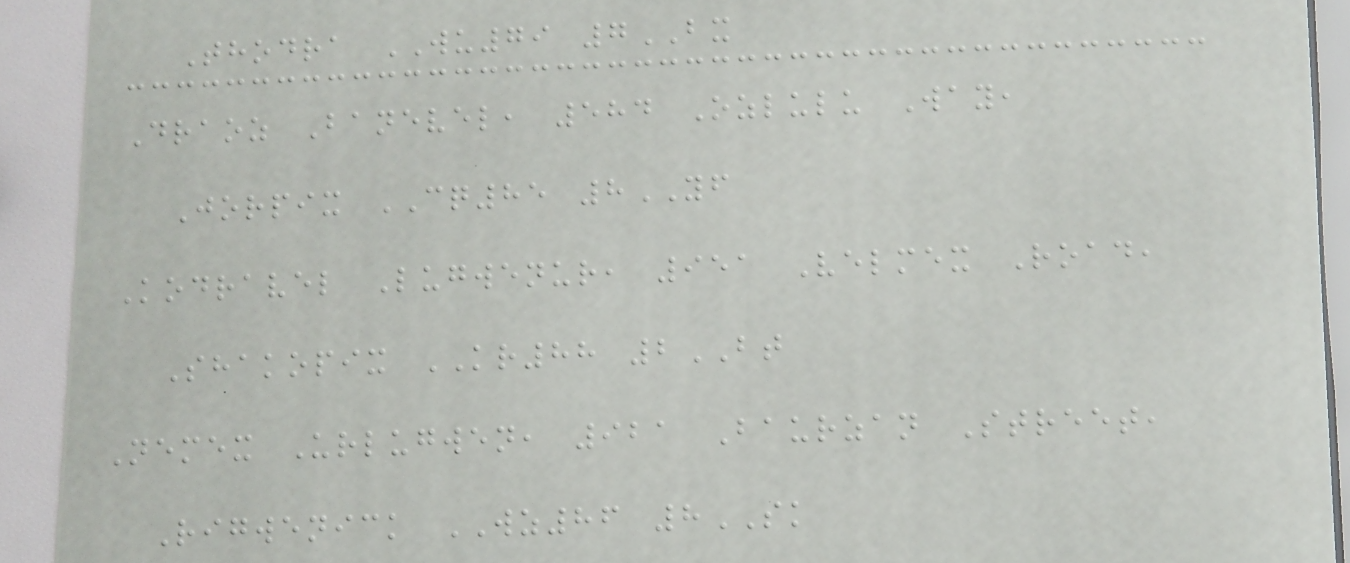Thodra WU79 7BX
Draoz Banevel, 584 Ozlulu Way,
Jorpix CQ85 8YF
Kodravel Lugwenur, 951 Velmex Road,
Shakopix KR88 2BT
Nemex Urlugwen, 921 Baurzan Street,
Rigwenick WZ86 8SK
